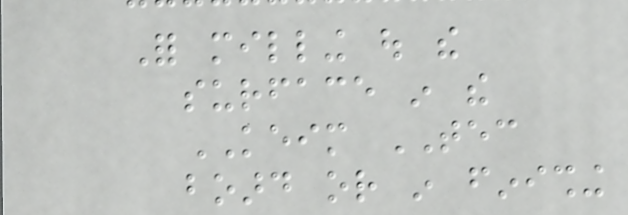For milling out the
surface in the
KEIM TEC
board or in finishing
